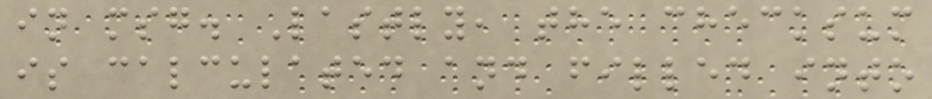in msg. Lastly, the checksum
is calculated and filled into
